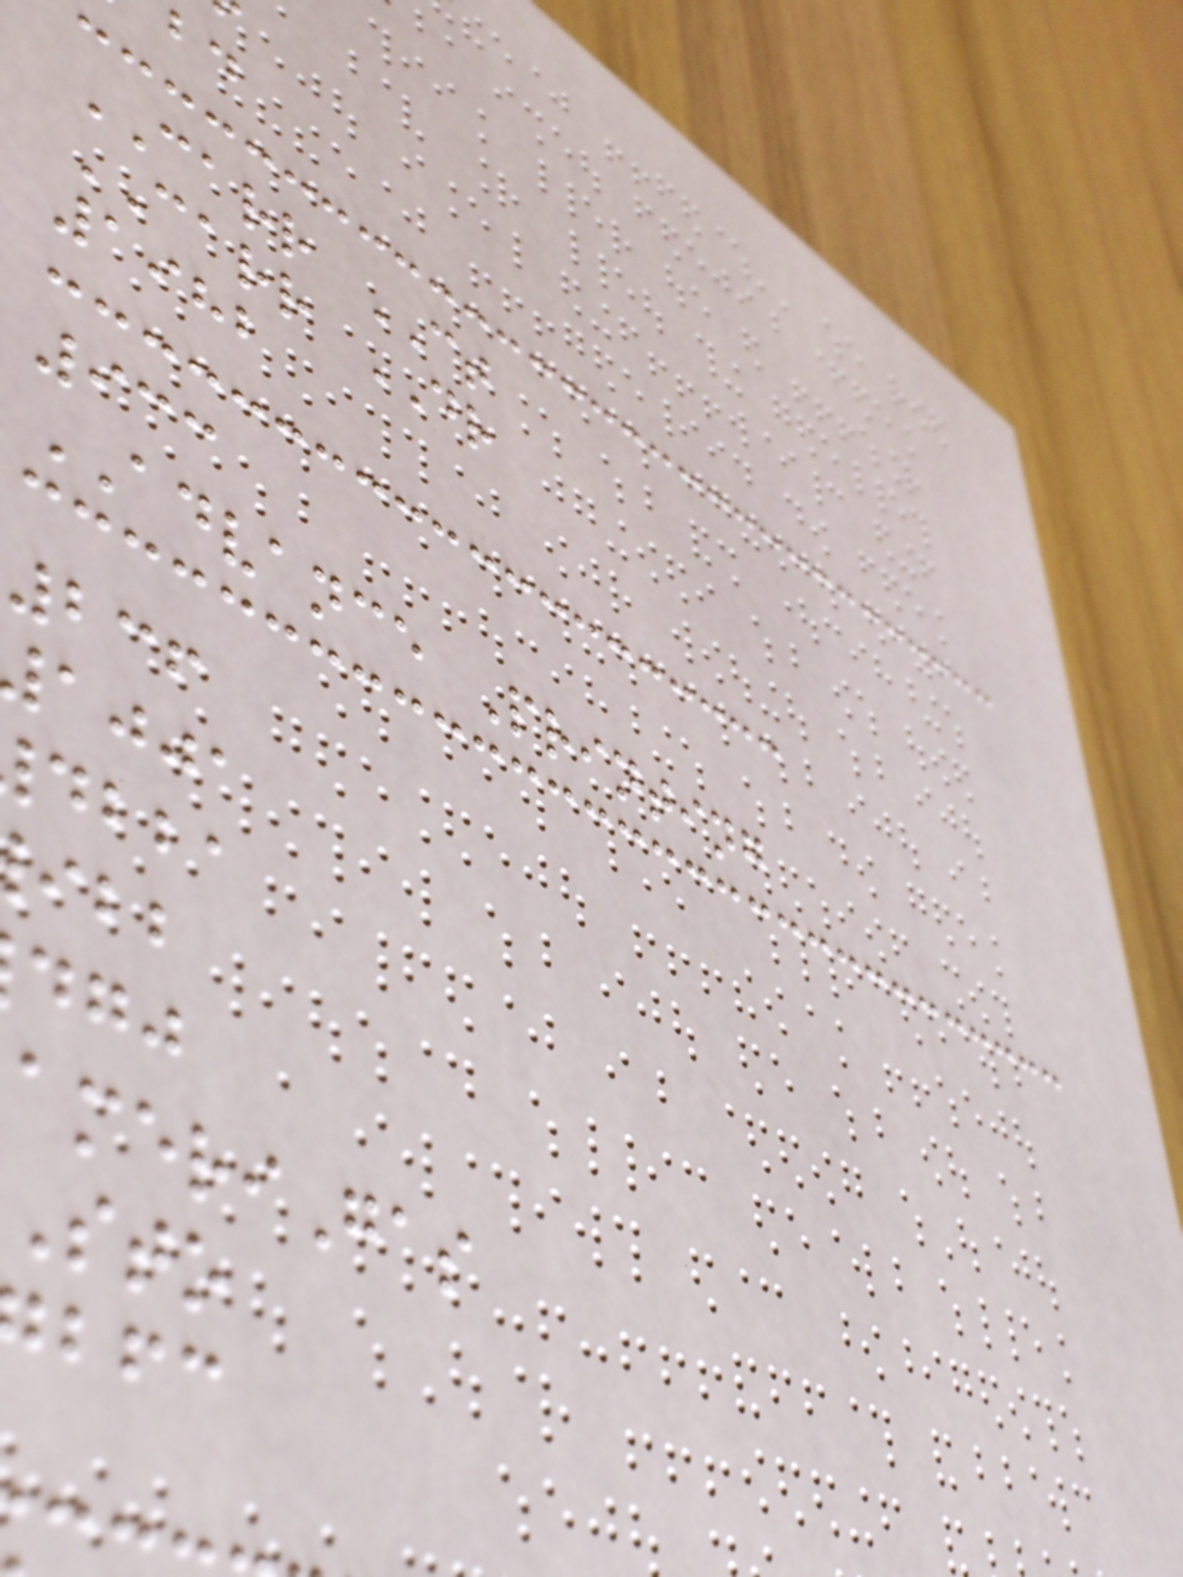CARR CT
CARR DR
1982
933
ADVANCE Printing
236
ajja
dbba
meriGas
